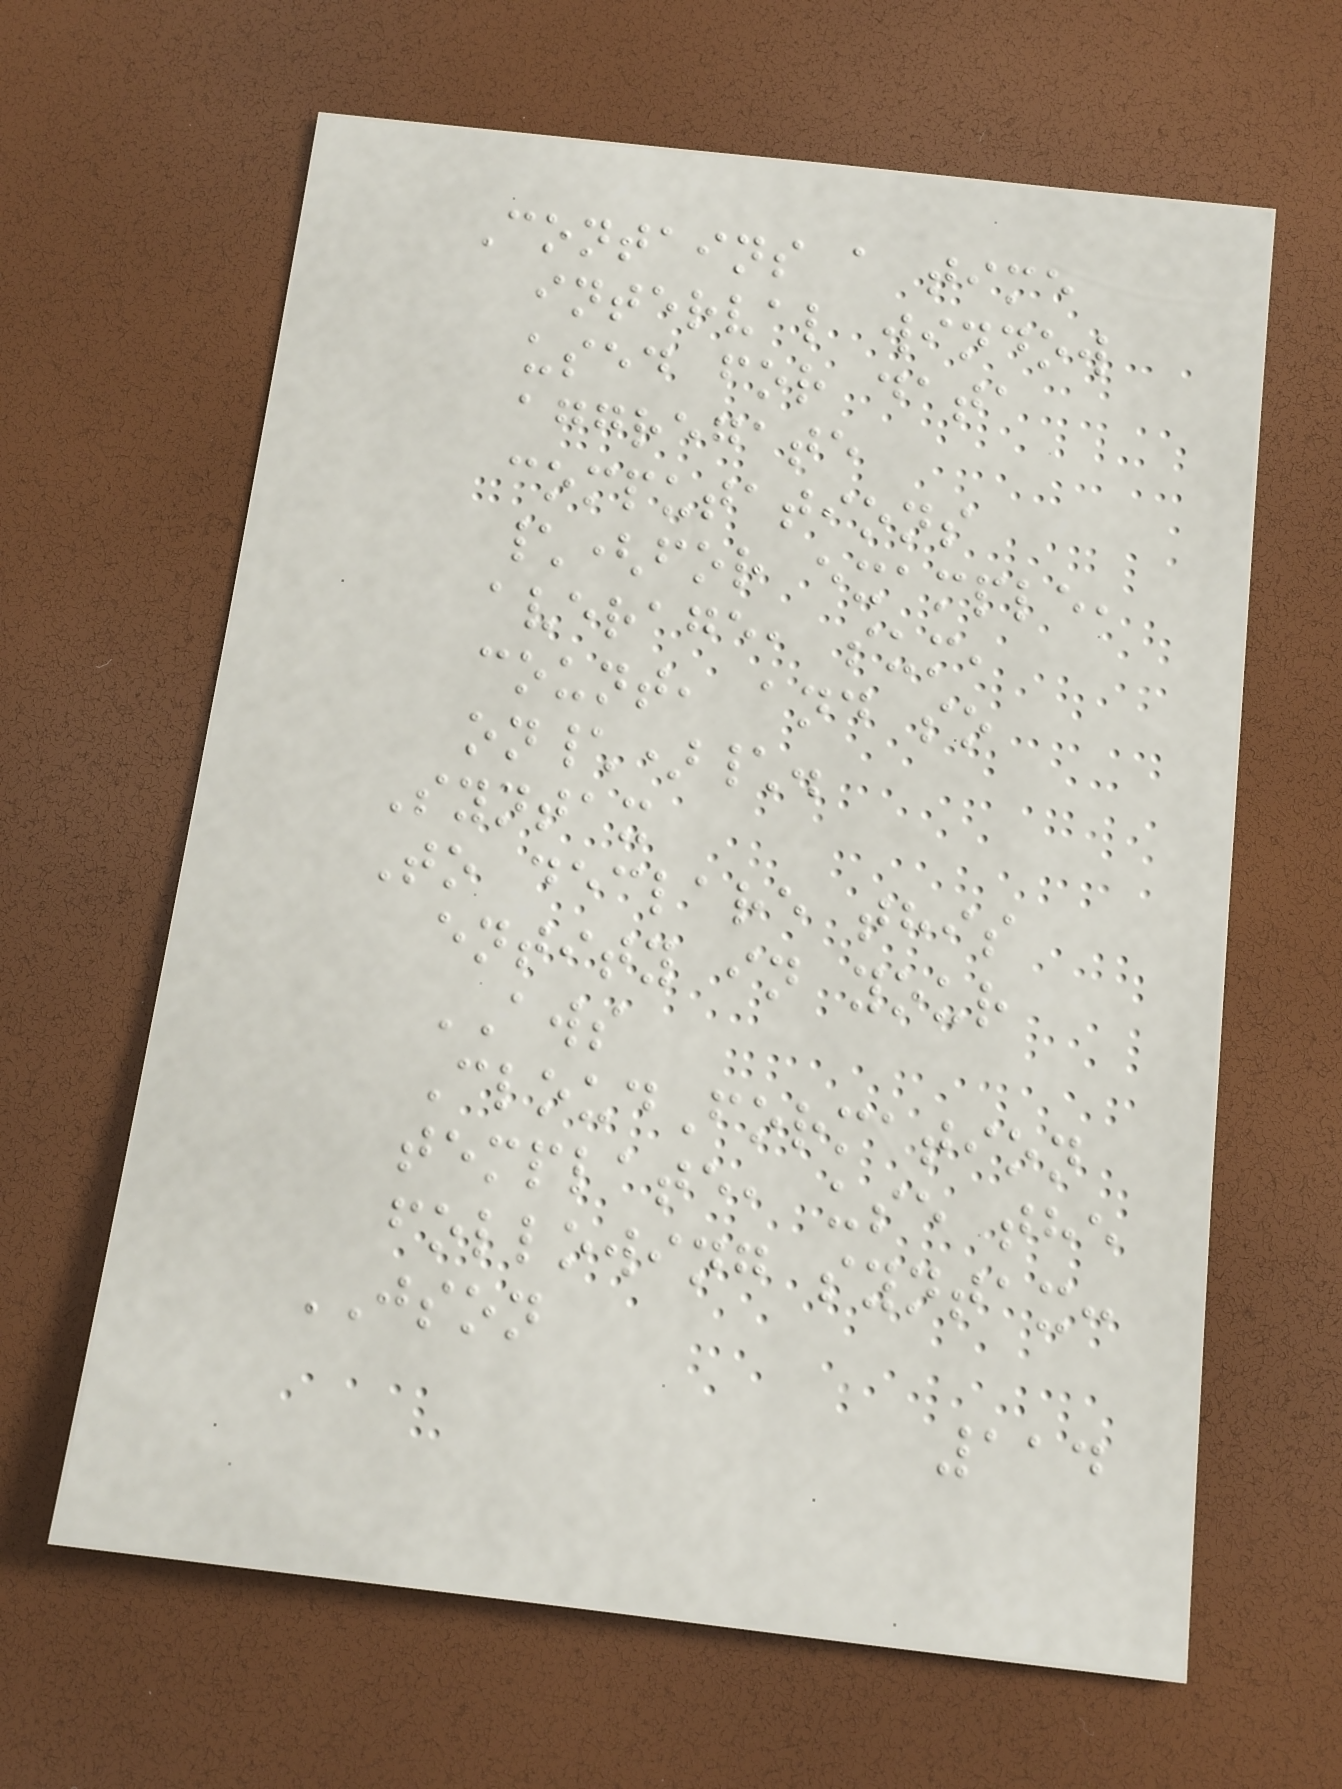Contains a time
interval window
used for data
aggregate
computations
\(for example,
average, sum,
count, and so
on\)\.
Syntax
To declare this
entity in your
AWS
CloudFormation
template, use the
following syntax:
JSON
114
